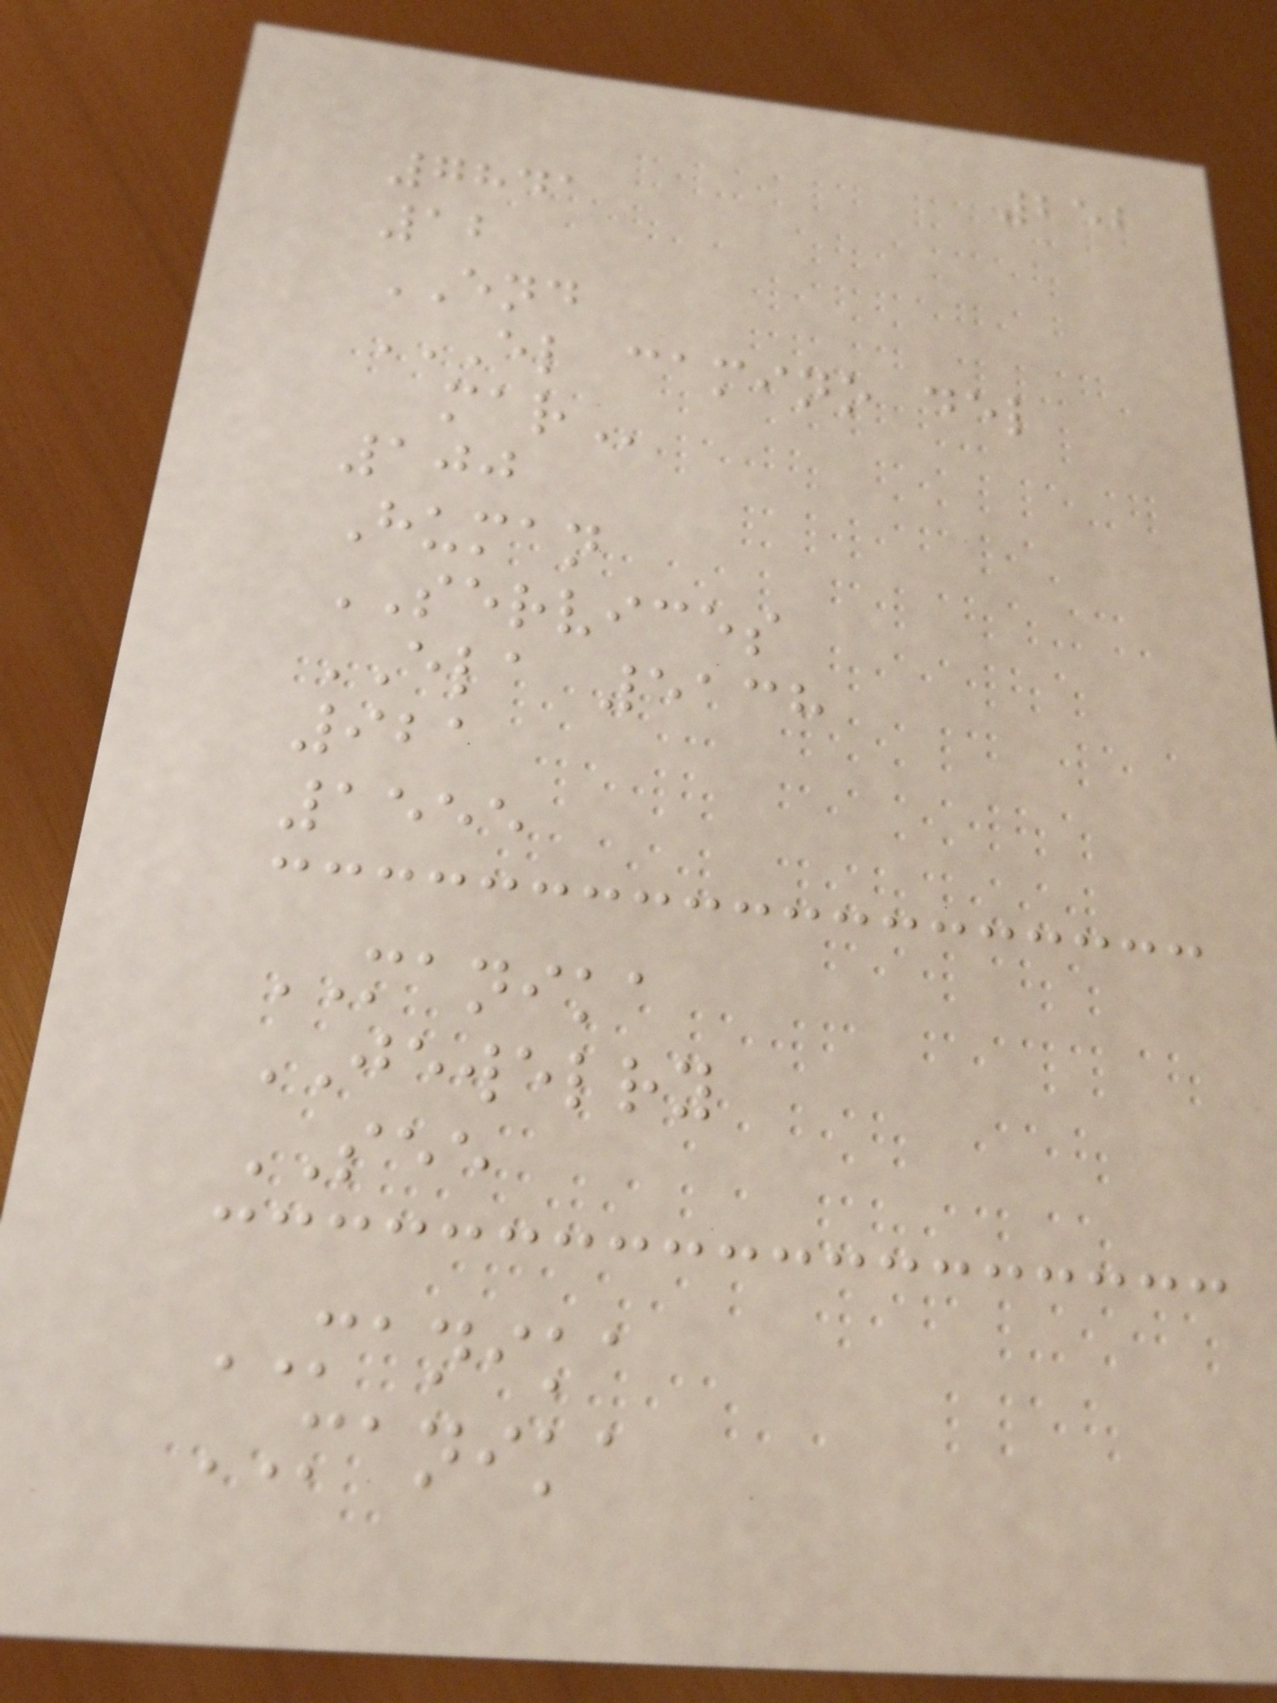252
7841
12
END
EL CAMINO DEL
MAR
100
Human
SERVICES
ELA 5138
921
1555
MANIKA
JEWELRY
SEE
MANIKA
MANIKA
